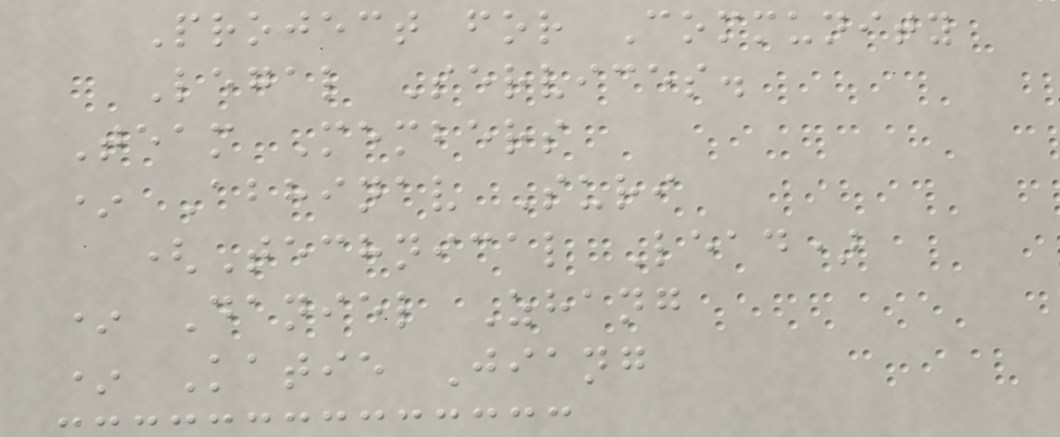Project for Community
Legal Services.
Team Members
* Abhinav Suri
(Technical Lead)
* Daniel Zhang
* Katie Jiang
